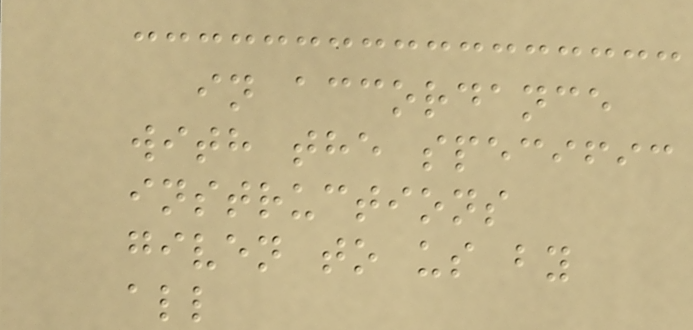in accordance
with the specific
instructions
given to us by
all
